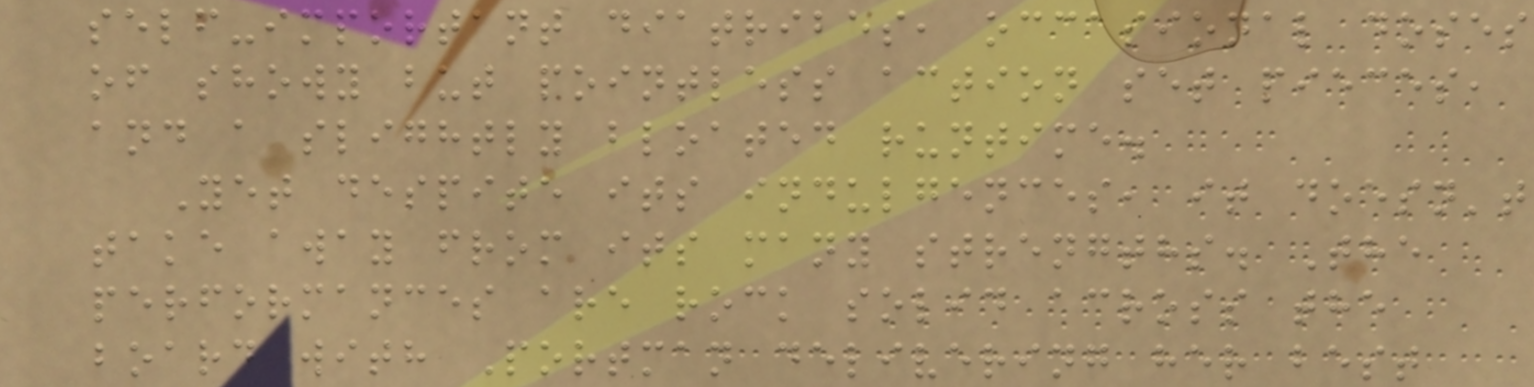self-important diatribes, occasional doses
of showy but pointless action set pieces,
and a slightly bloated runtime.
Yet despite its indulgences, it doesn't
take away from its many strengths. The
performances are rock solid across the
board with Portman delivering her best
